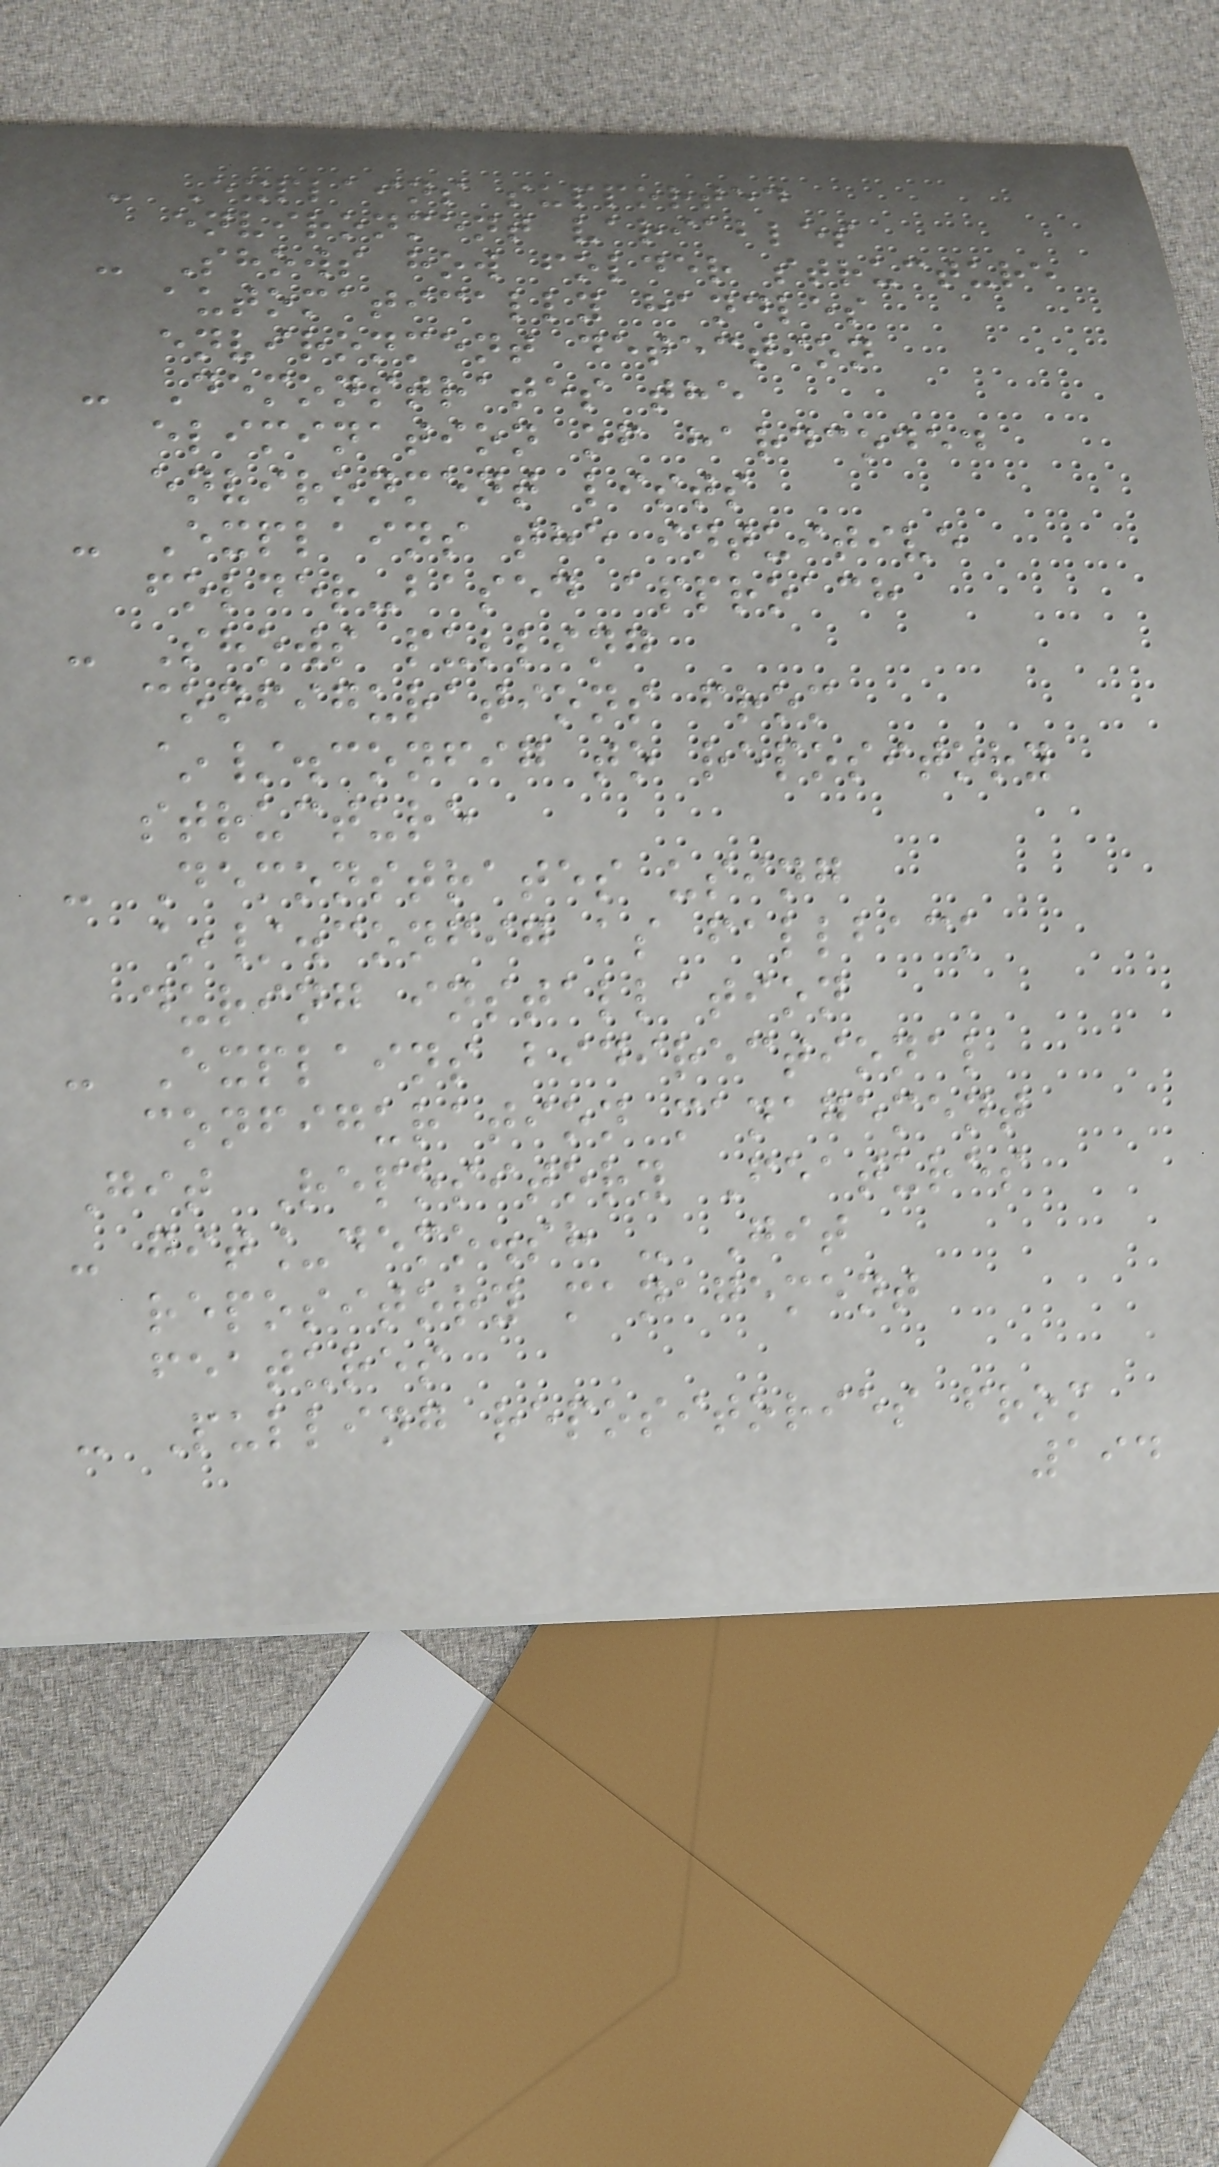- Explains supported
environment variables
- Shows how folder structure
automatically handles
environment detection
- Demonstrates the
elimination of hardcoded
environment lists
- Explains the intuitive
folder-based approach
- Shows pulling
configurations from
~/.config to repository
structure
- Demonstrates using
~/.config as fallback
during installation
- Explains bidirectional
configuration management
Git Repository Features
- git_demo.sh - Git
repository management
features
- Pulling repositories from
194
